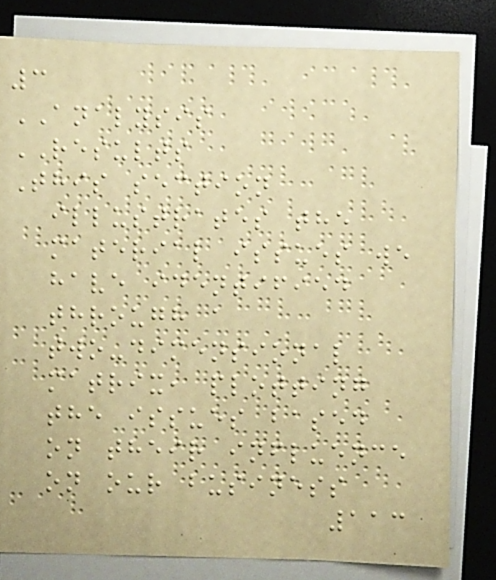3
ANALYSIS
RESULTS
This section
illustrates the
material issues we
have identified
through a
two-dimensional
matrix, plotting
the issues based
on their influence
on our business
113
